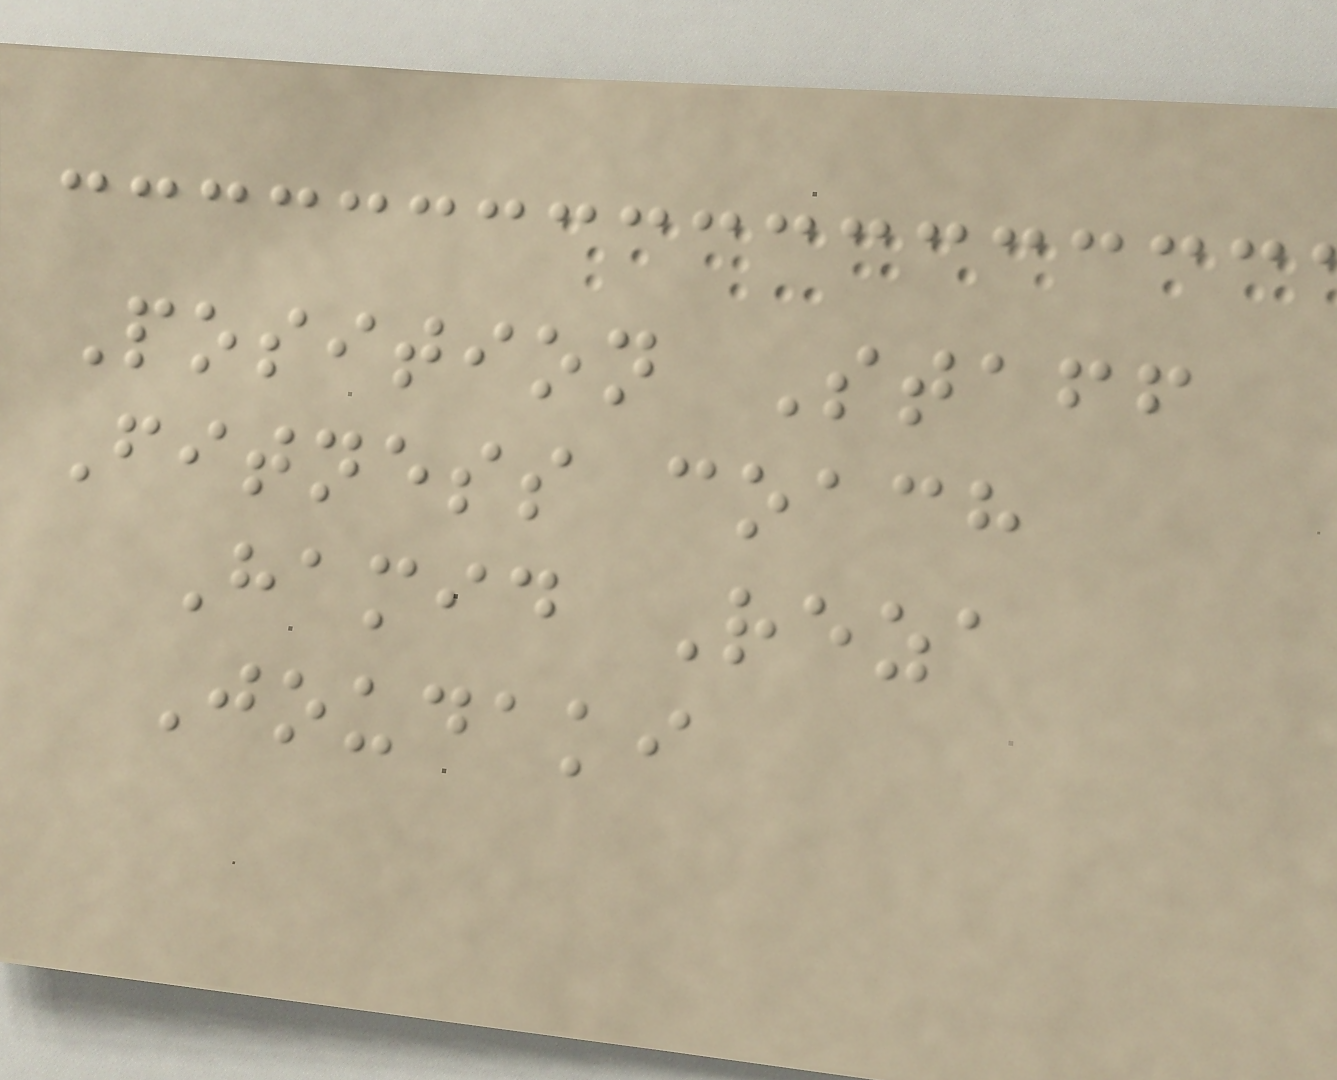Position Staff
Fitness coach
Hamid Reza
Joudaki
